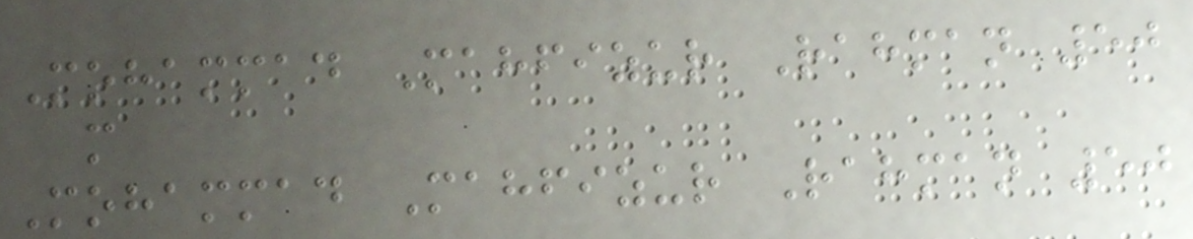Mohammad Mahfizur Rahman 50
m
Mohammad Mahfizur Rahman 50
